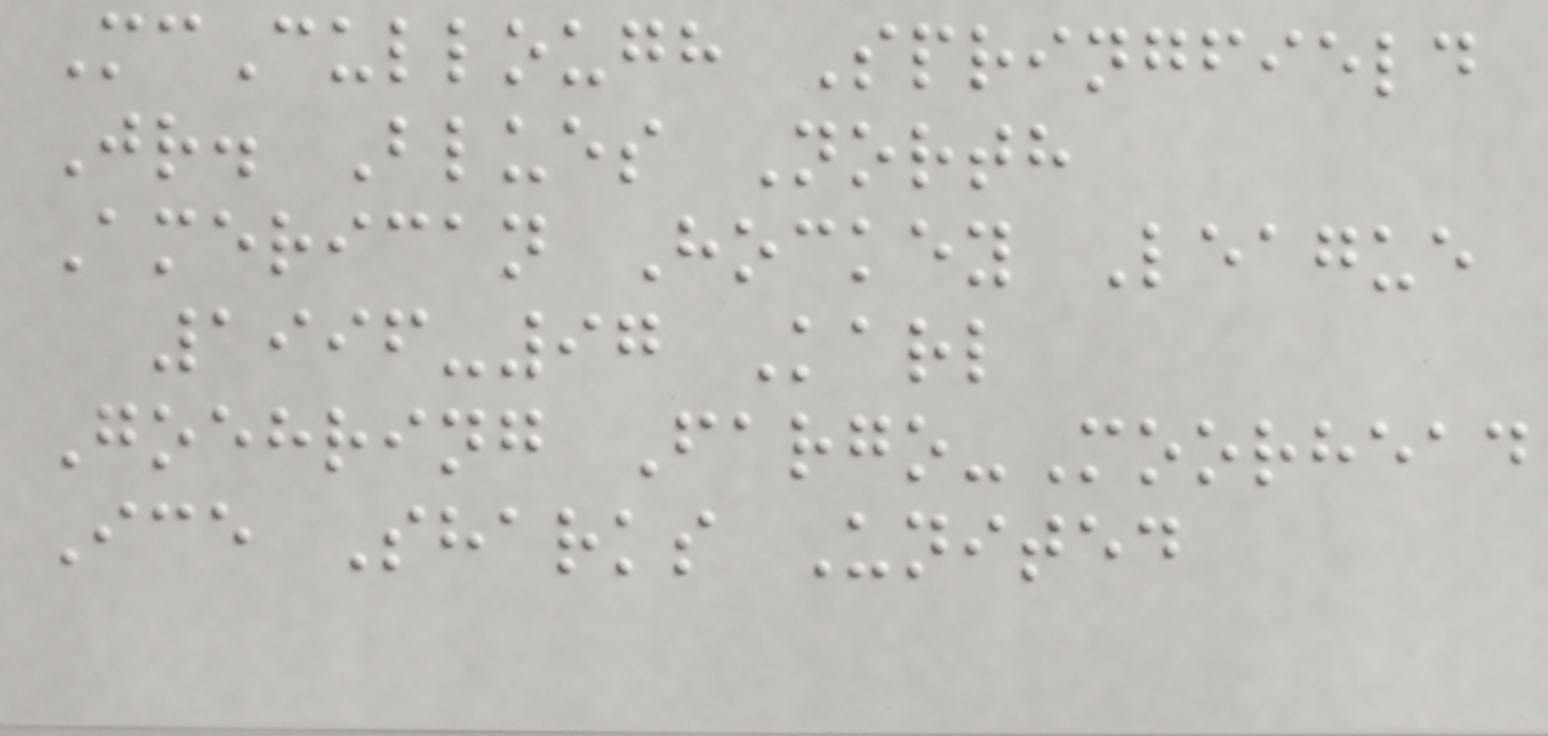McCullough Springfield
Jr. Blues North
American Hockey League
1996-97 Karl
Goehring Fargo-Moorhead
Ice Sharks United
